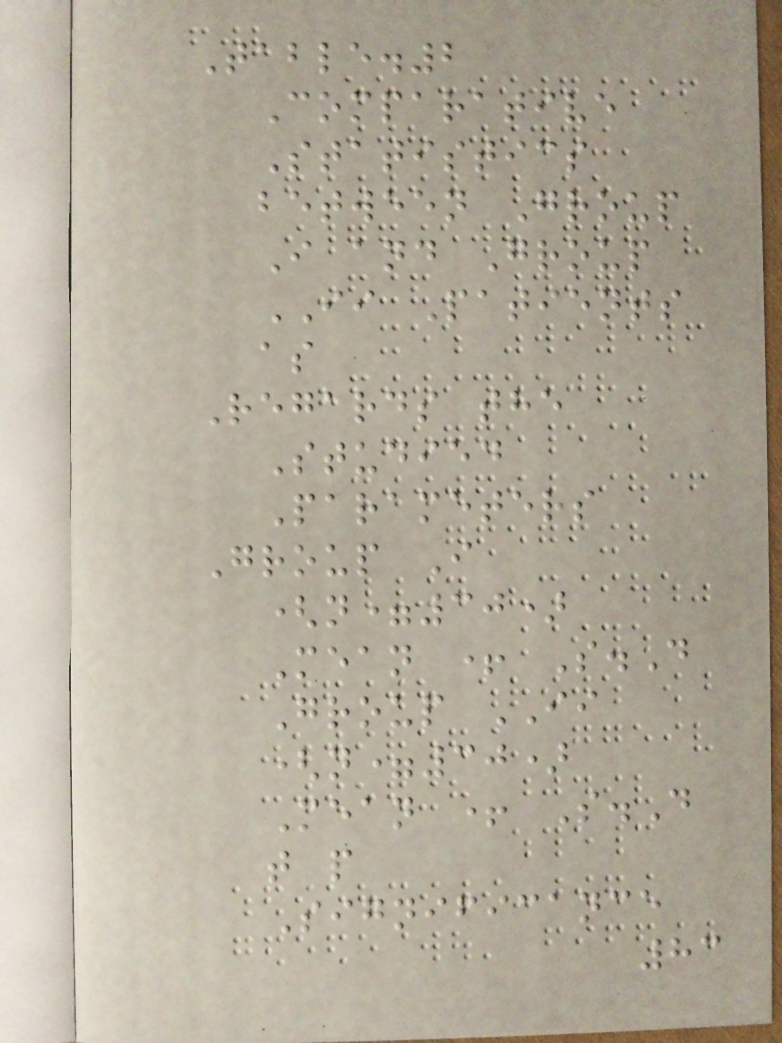Table.2
Comparative
Statistics
between Group
I and Group
II Patients
as
Regards the
Studied
Parameters
Group I
(n=30)
Mean + S.D
Group II
(n=30)
Mean + S.D
t p
Significance
83
